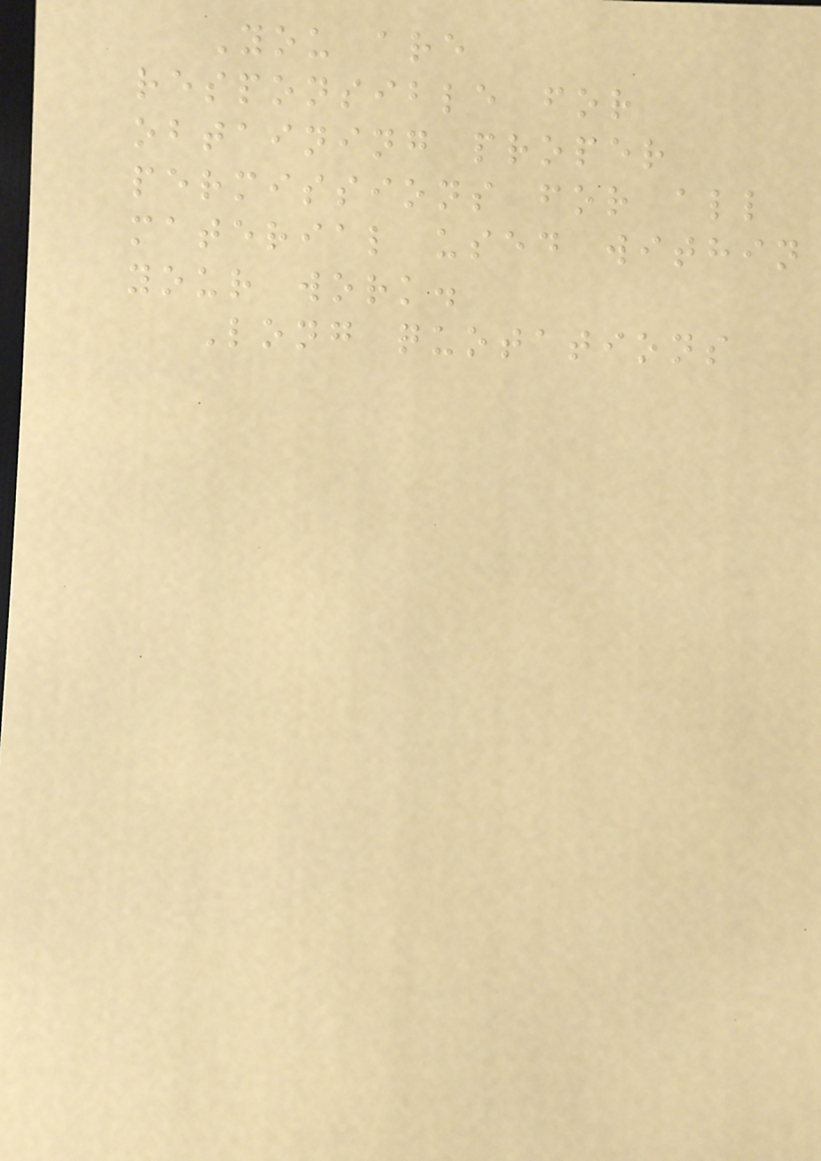You are
responsible for
obtaining proper
permissions for all
material used within
your work.
Long quotations
